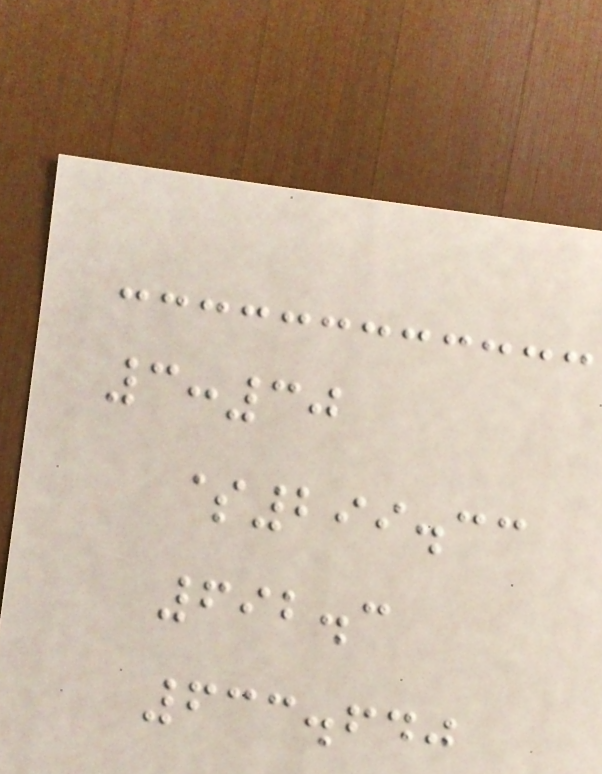3:30
$299.33
692.3
633.640
